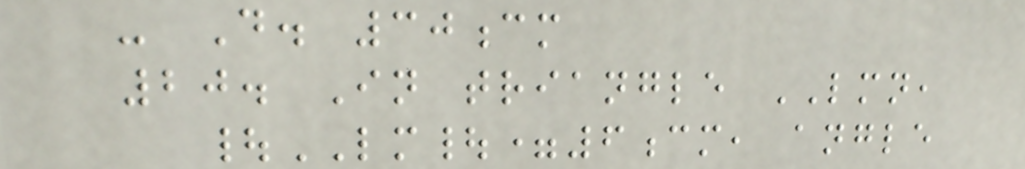- D. 30cm
20. In triangle LMN,
|LM|=6cm, angle
